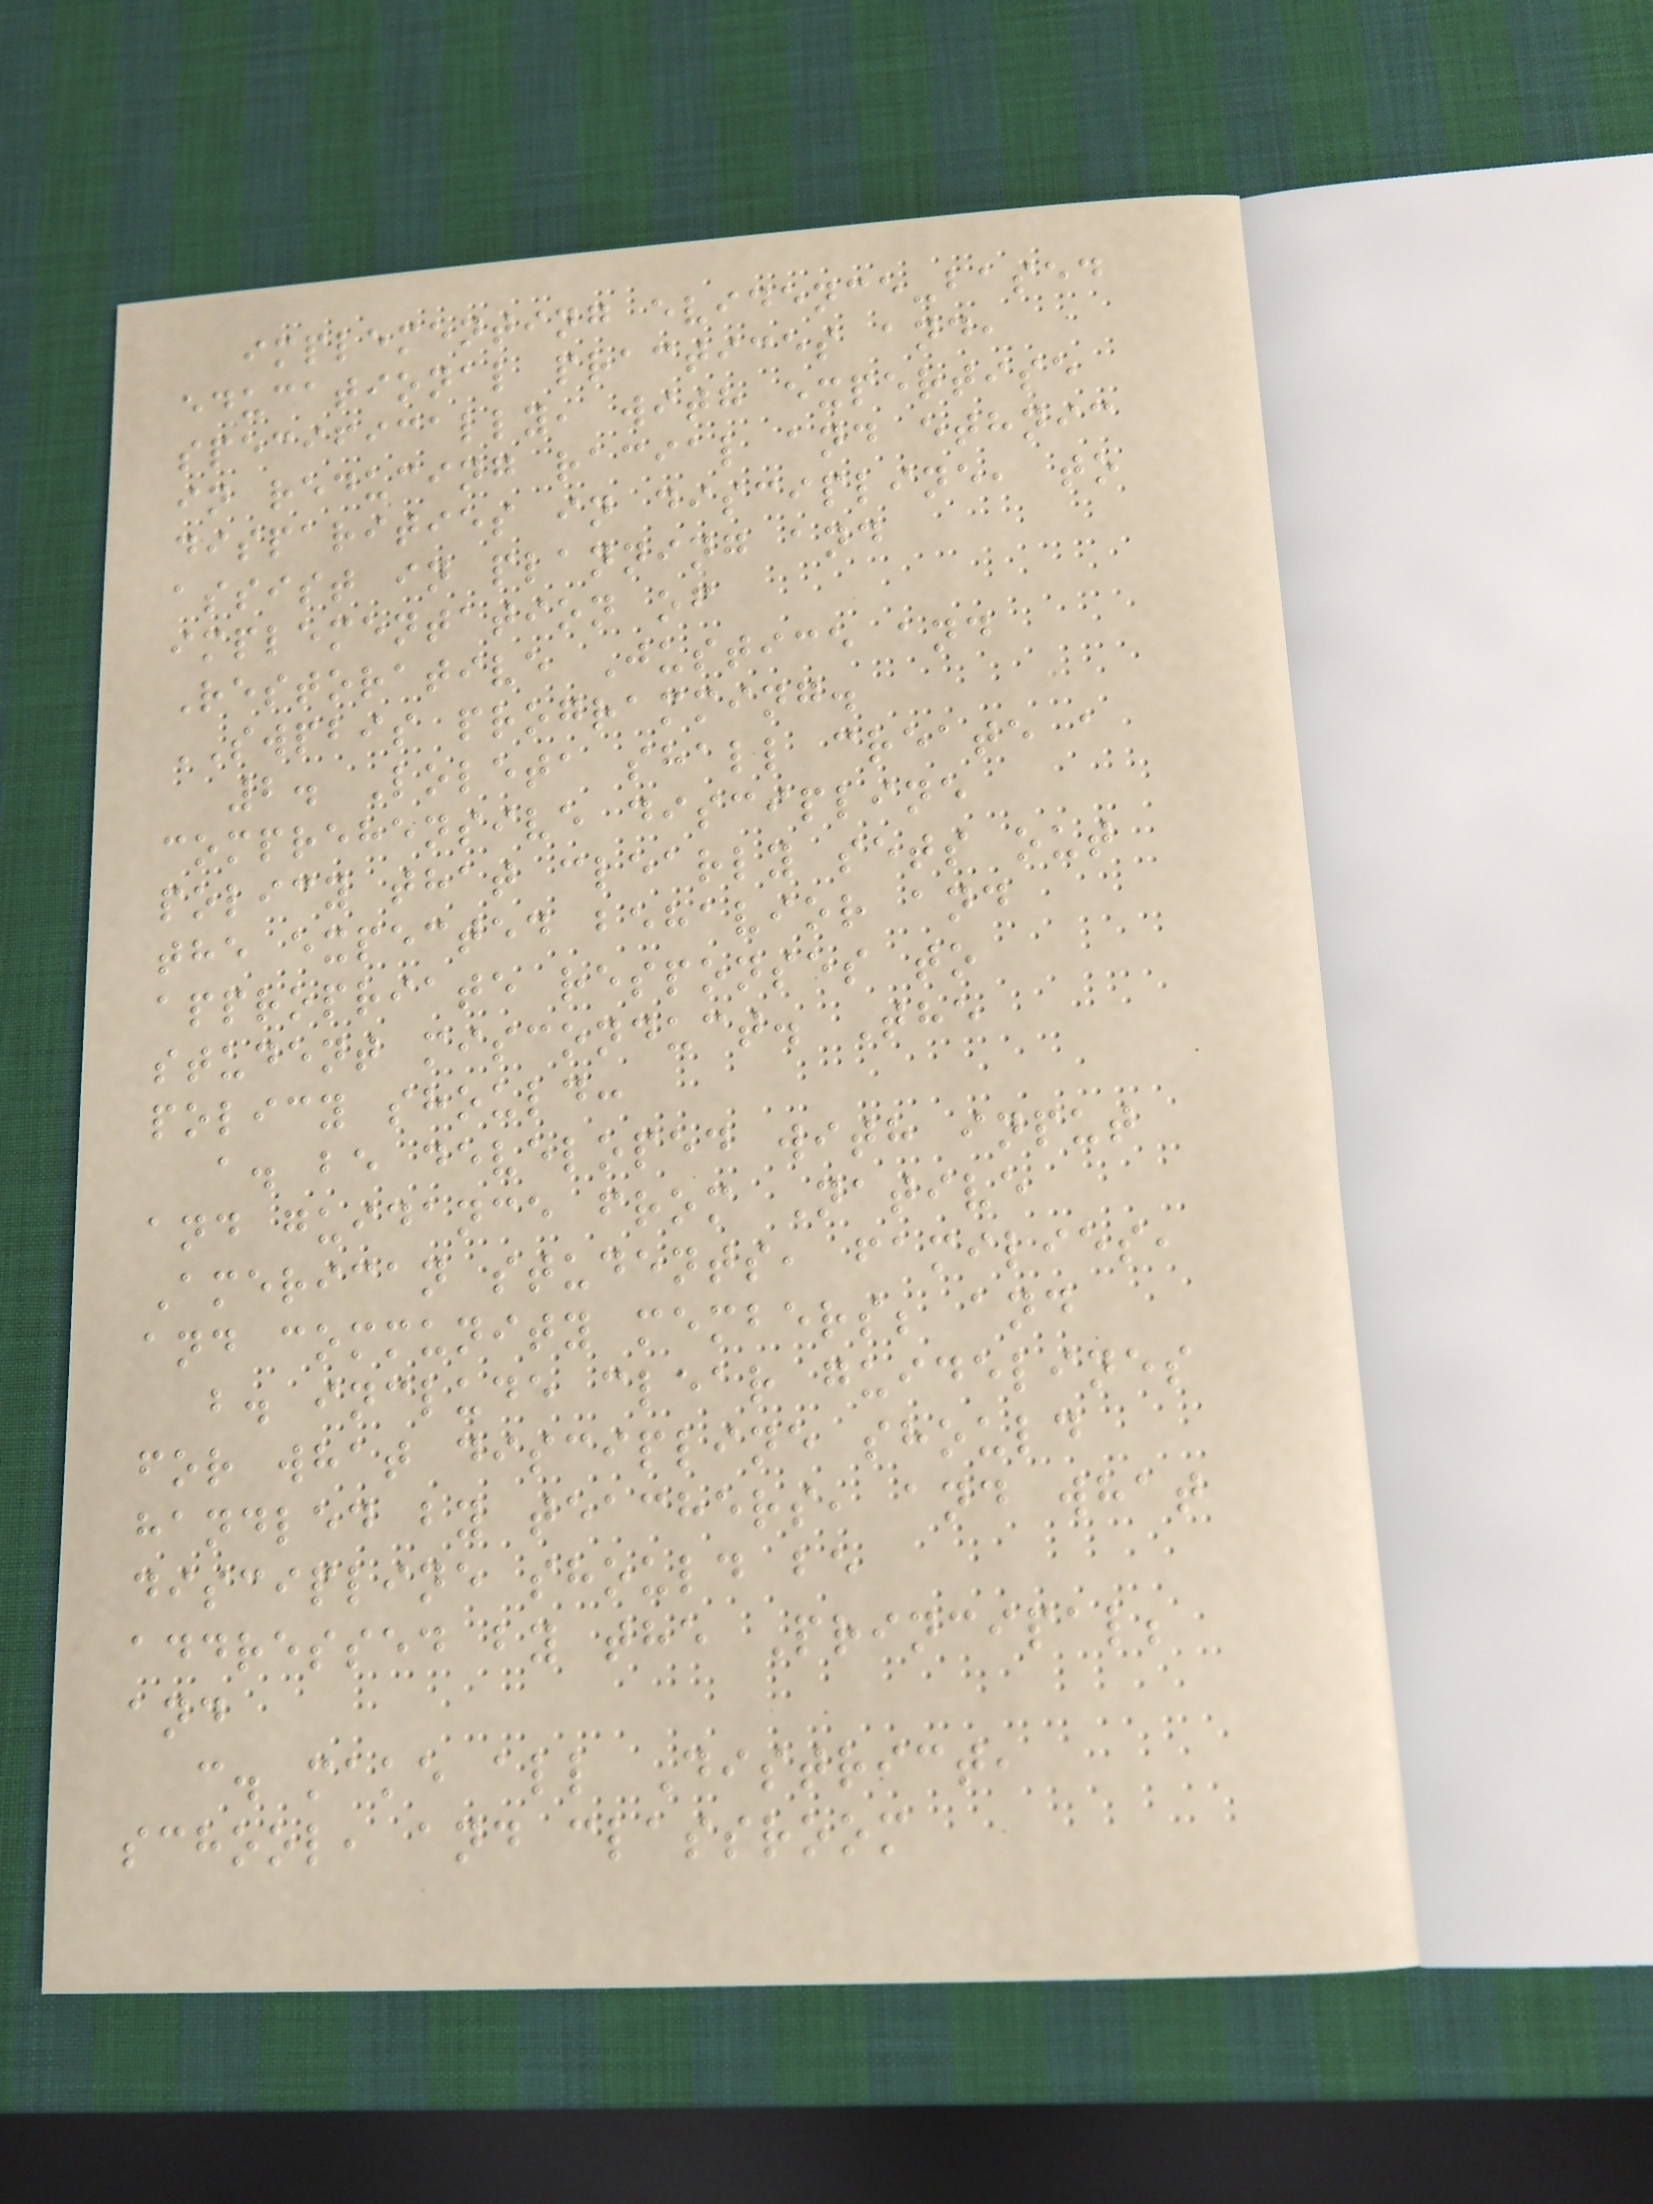implementing evidence-based
educational practices and,
specifically, with expertise
in reducing racial and ethnic
disparities in discipline, to
assist in planning and
implementation of
Restorative Justice and
SWPBIS programming.
2. Loleta shall create a
comprehensive discipline
policy that clearly sets out
the expected behavior and
appropriate responses to
student misconduct. The
policy should:
a. be developed with input
and guidance from Native
American students, families,
and community members; and
b. include clear guidelines
for what discipline should
handled by teachers, and what
discipline should be
addressed by the Principal;
and
c. make all District,
school, and classroom
